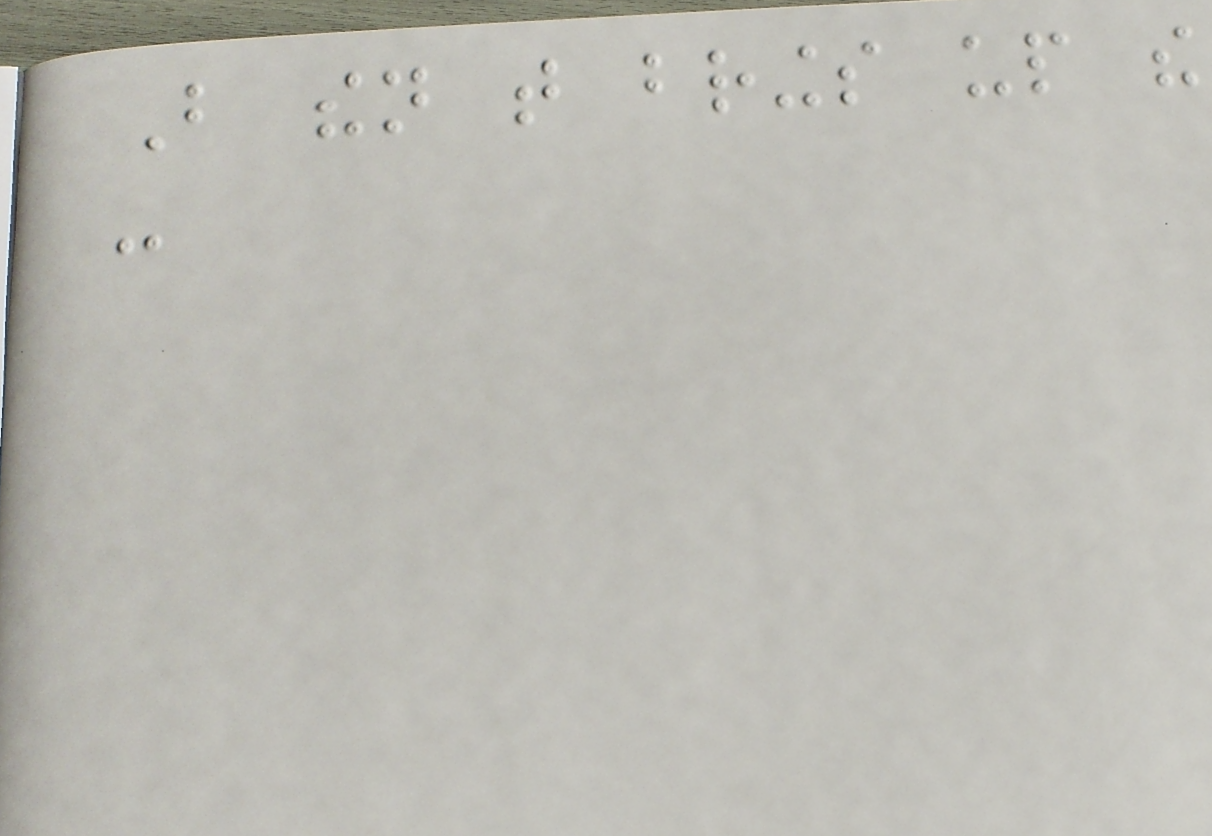But then that brings up the
-
